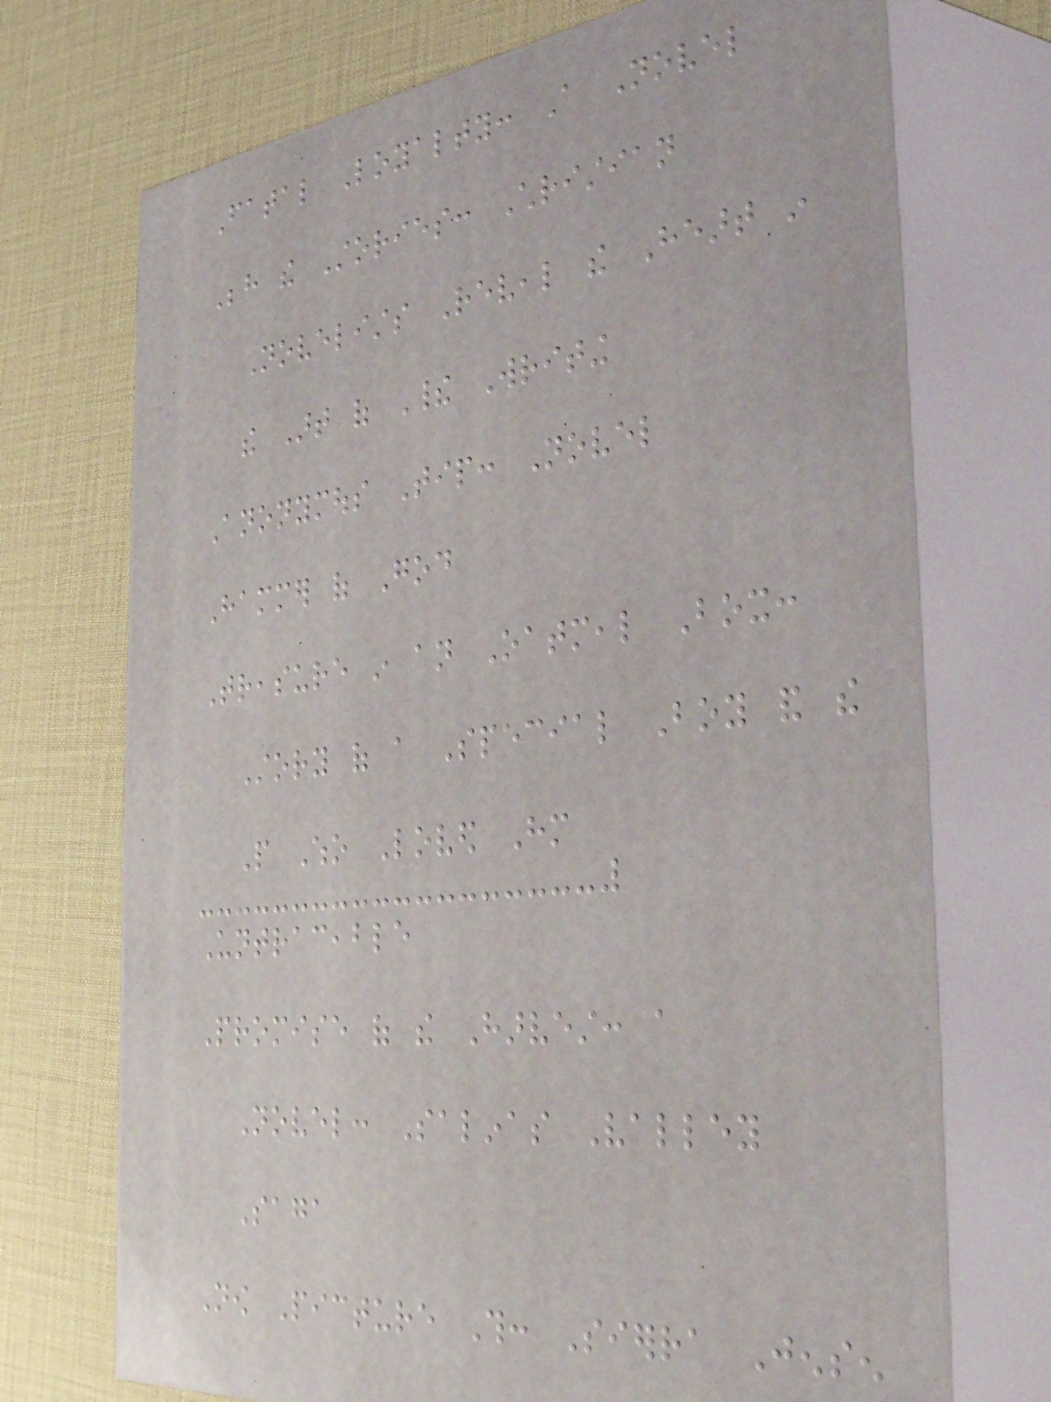Fatal Loyalty: A Novel
Behind the Stories: Christian
Novelists Reveal the Heart in
the Art of Their Writing
Anonymous Tip: Novel
Hammer of God
Treasure in an Oatmeal Box:
Story of a Special Boy and the
People Who Loved Him
Untraceable
Promise of the Harvest: a
Novel: Salinas Valley
Saga
Now Picture This: Sierra Jensen
